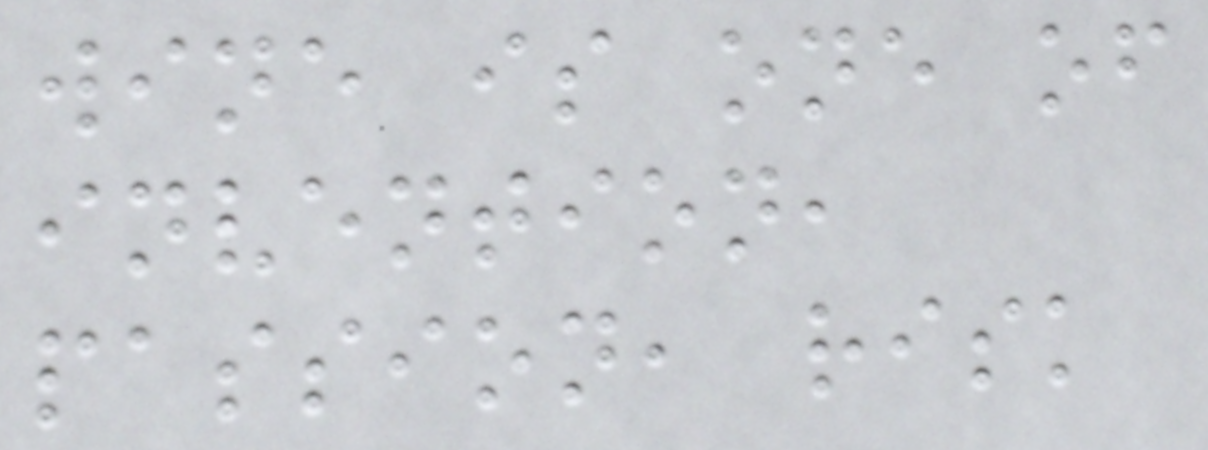wine is one of
invention,
passion, risk
